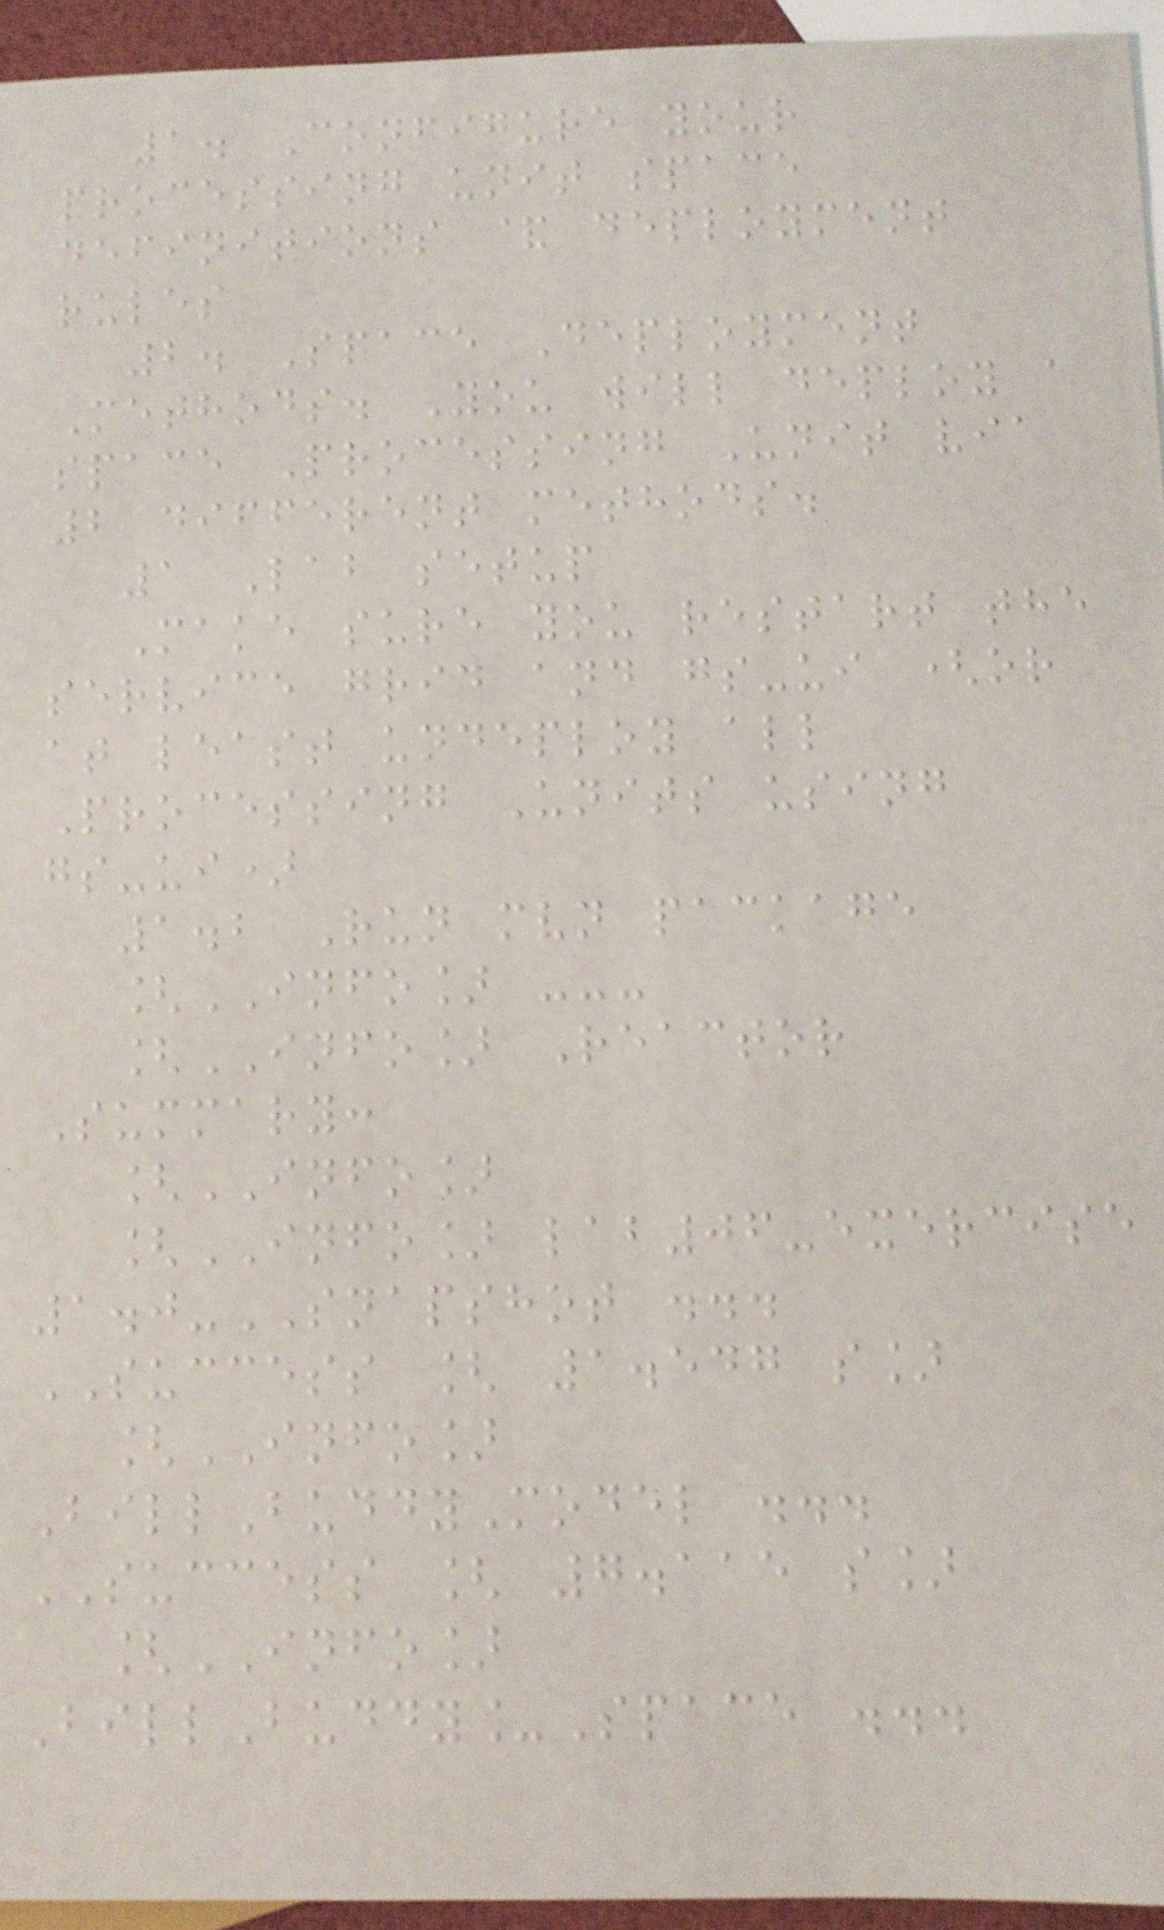1. Configure your
processing unit space
definitions & deployment
rules
2. Space Deployment
Methods. You will deploy a
space Processing Unit via
2 different methods.
1 Lab setup
Make sure you restart the
service grid and gs-ui (or
at least undeploy all
Processing Units using
gs-ui)
1.2 Run mvn package
[INFO] ---
[INFO] Reactor
Summary:
[INFO]
[INFO] lab06-exercise
1.0-SNAPSHOT ...
SUCCESS [ 1.547 s]
[INFO]
BillBuddyModel ...
SUCCESS [ 7.115 s]
[INFO]
BillBuddy_Space ...
